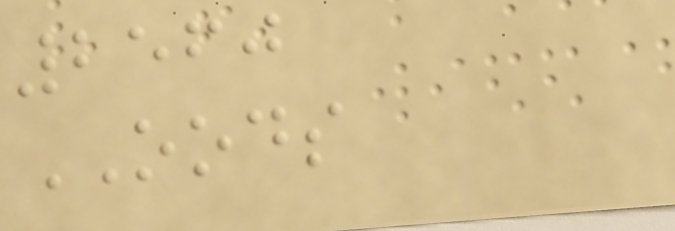2560
OODS
